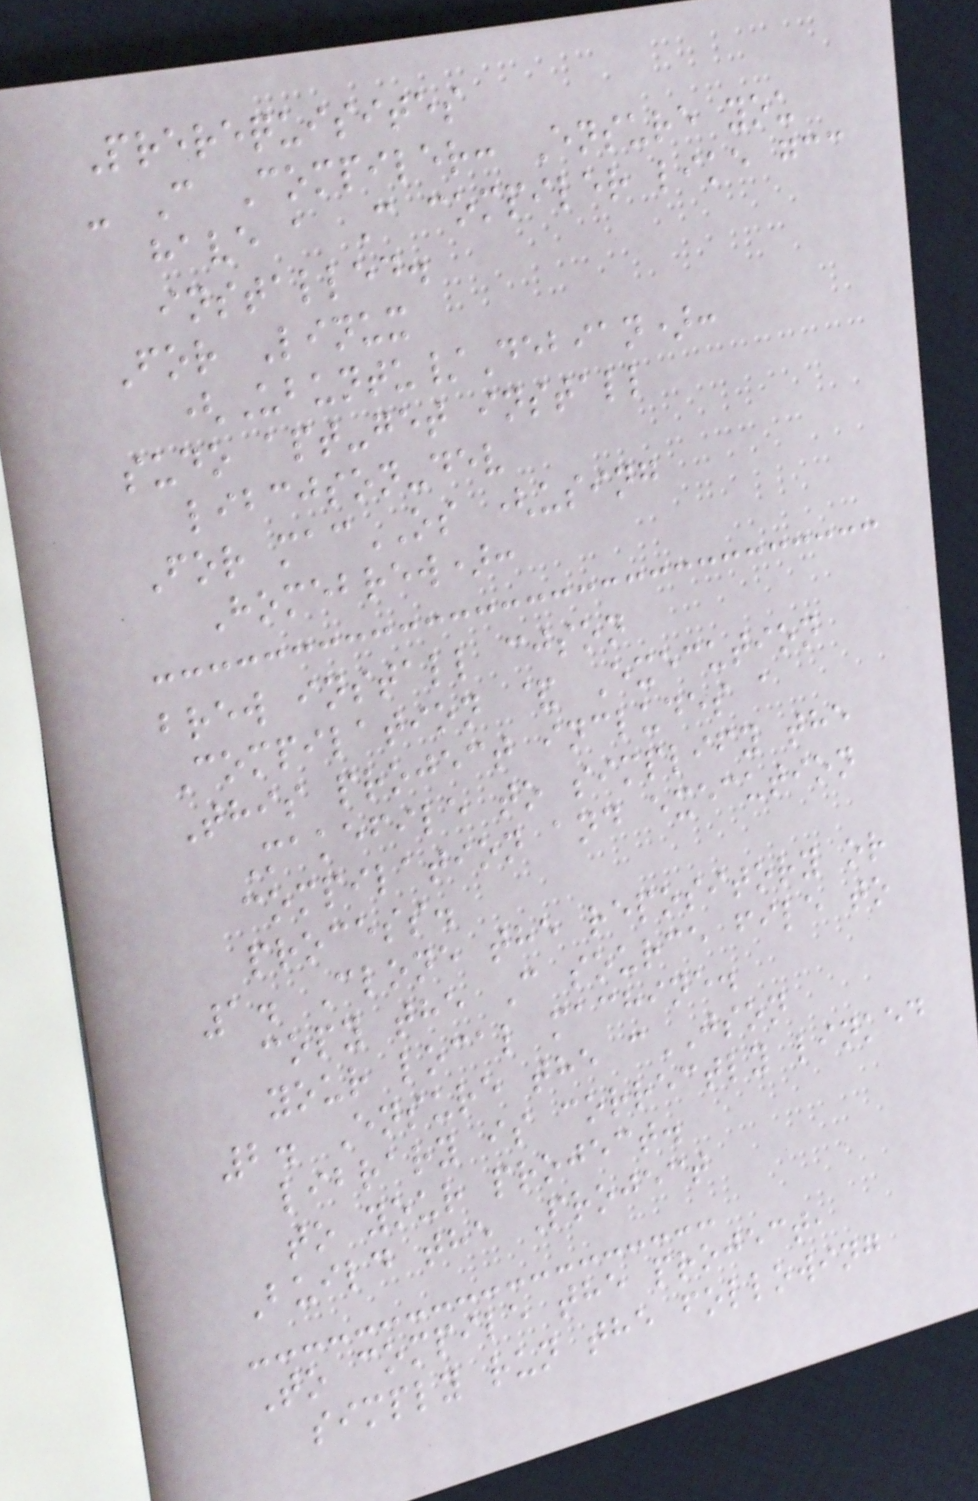Prerequisites
- C Compiler: Ensure you
have a C compiler like gcc
installed.
For Linux
(Ubuntu/Debian):
sudo apt-get install
libcjson-dev
For macOS (using
Homebrew):
brew install cjson
Compilation & Execution
This project includes a
Makefile to simplify the
compilation and execution
process.
1. Clone the repository or
copy the C source file to
your local machine.
2. Ensure the cJSON
library is correctly linked
to your project.
Build the Project
To compile the project,
simply run the following
